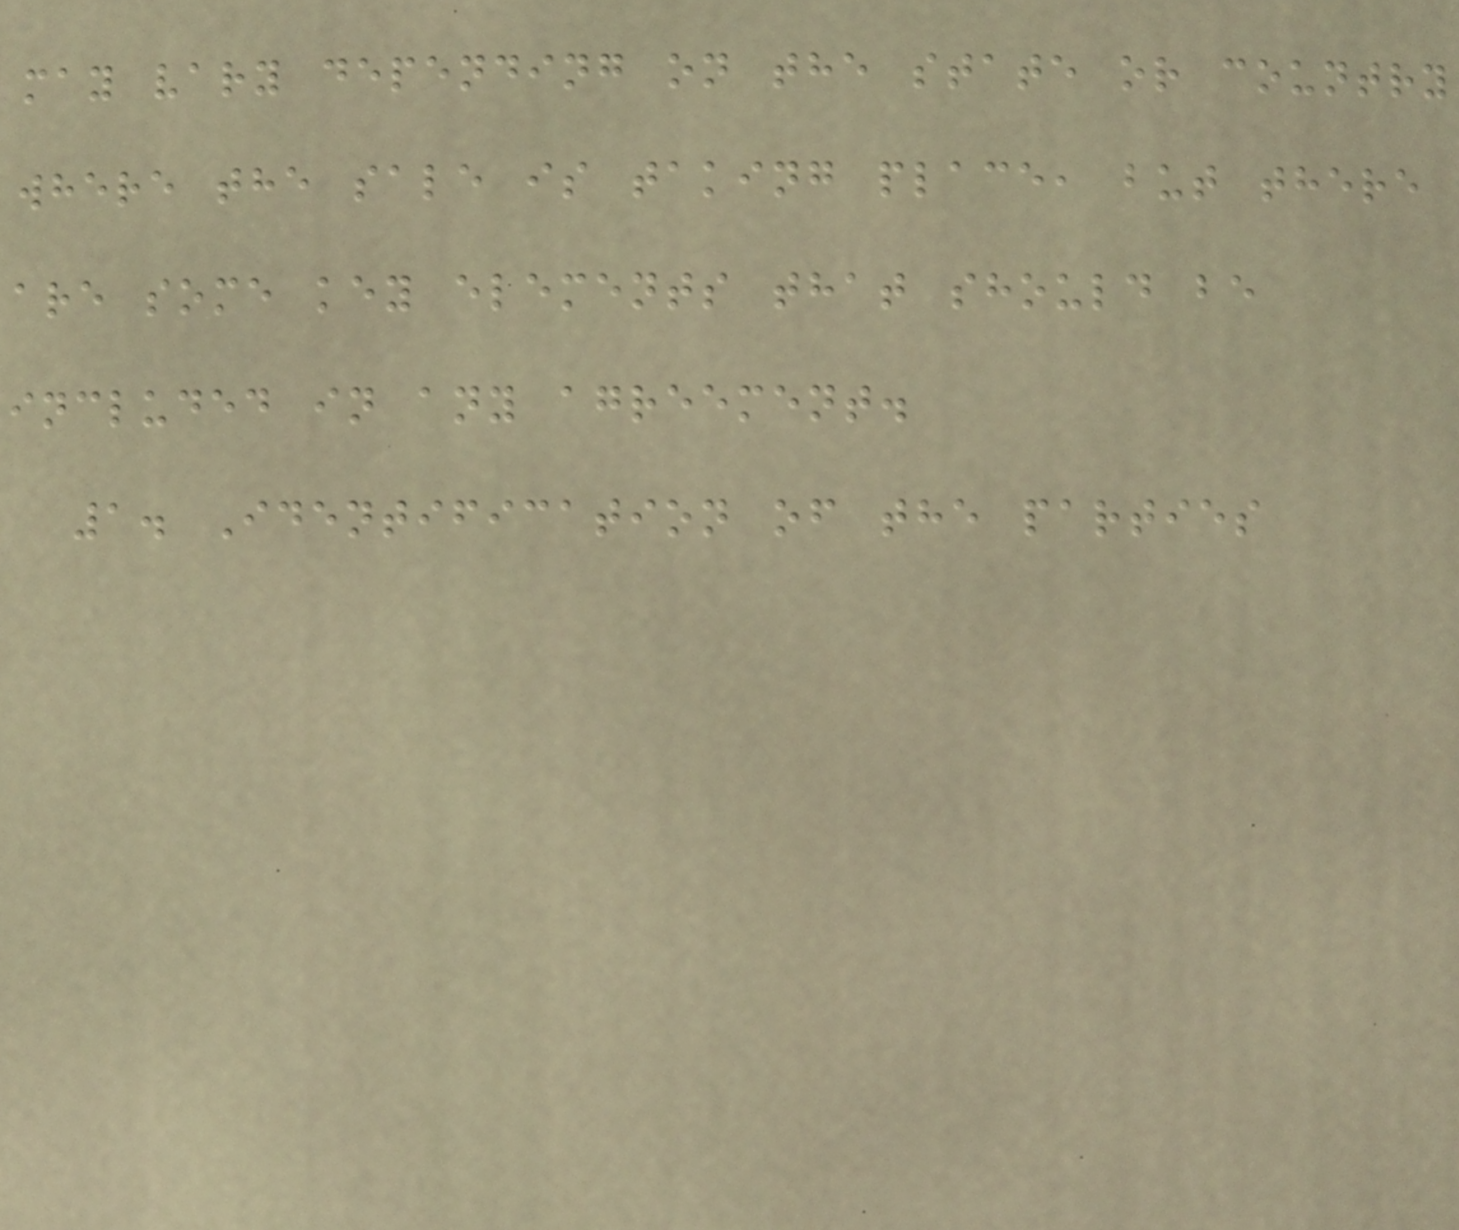may vary depending on the state or country
where the sale is taking place, but there
are some key elements that should be
included in any agreement.
1. Identification of the parties
